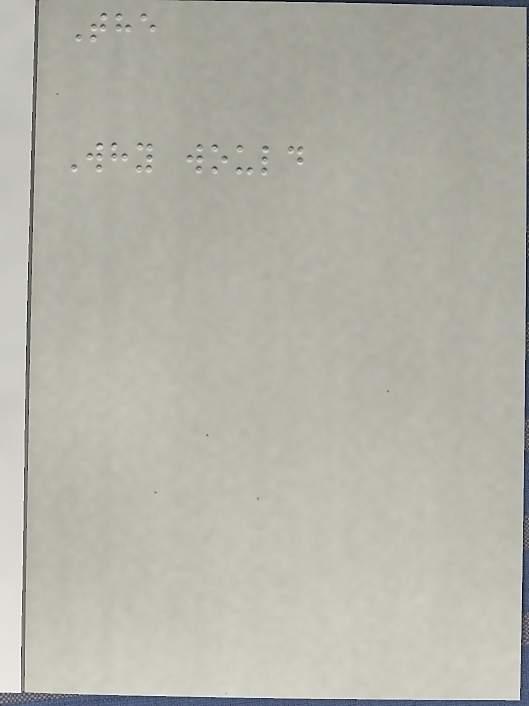The
Why would
